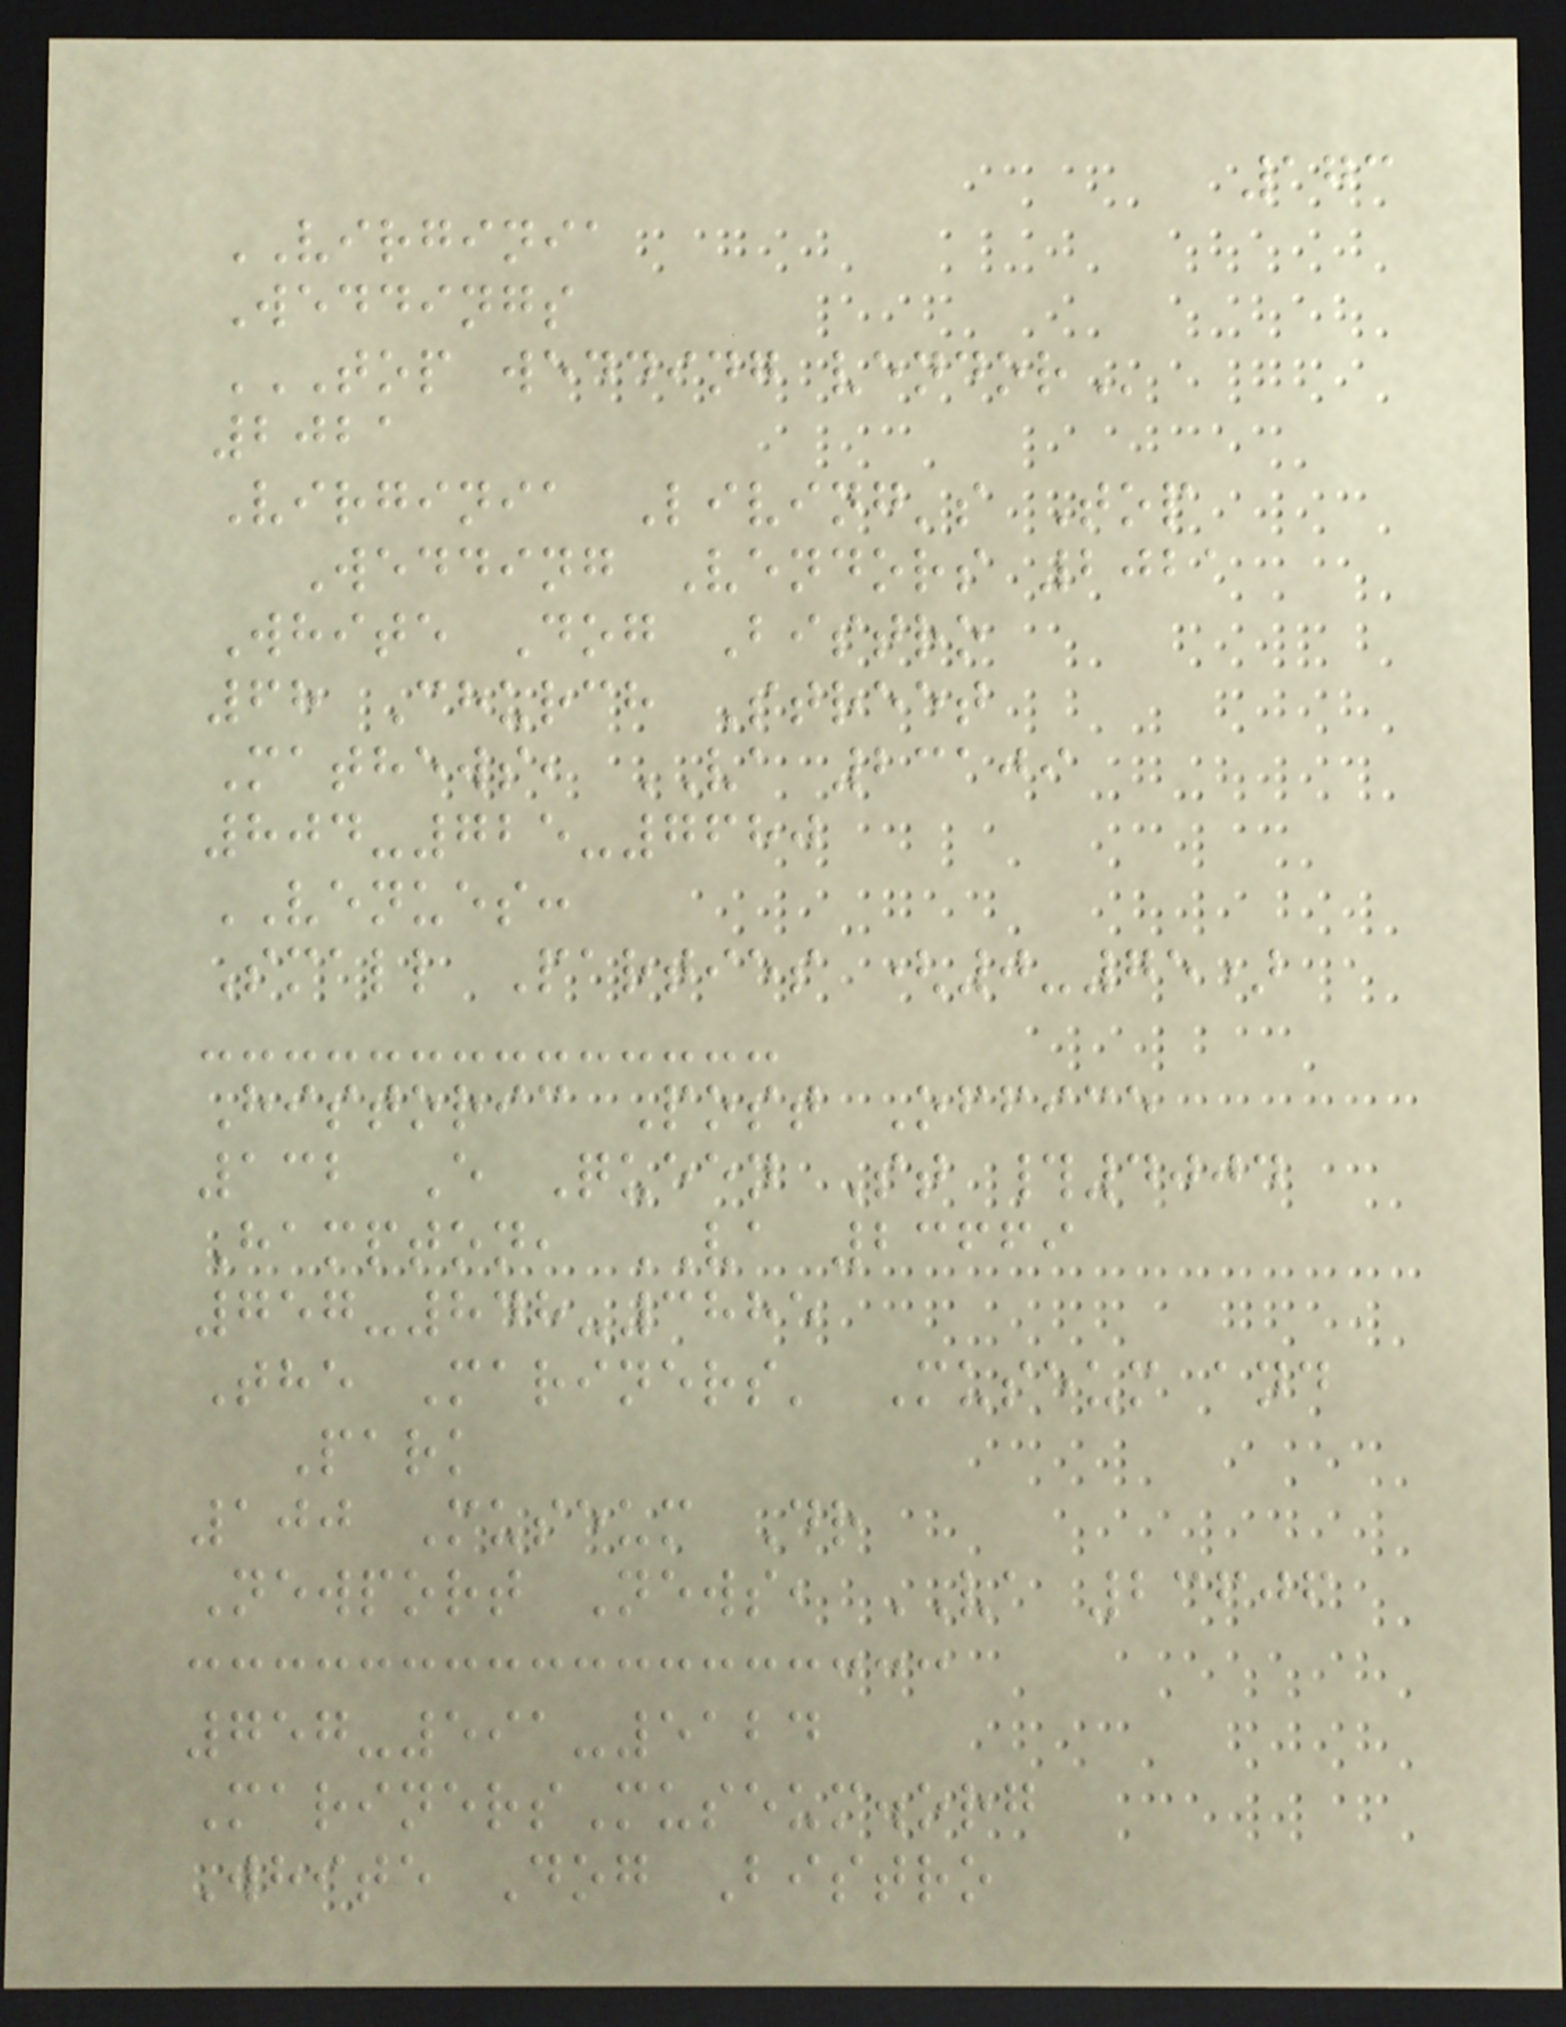173
VIRGINIA
Weddings
TOP WEDDING VENDOR
2021
Virginia Living's Top
Wedding Vendors 2021
White Dog Bistro
68 Church Street
Mathews, VA 23109
804-725-7680
VENUES:
Small Parties (0-75)
Historic Post Office
132 E Queen St #4004
Hampton, VA 23669
757-848-3885
The Mariners' Museum and
Park
100 Museum Dr
Newport News, VA 23606
757-591-5124
MarinersMuseum.org
White Dog Bistro
